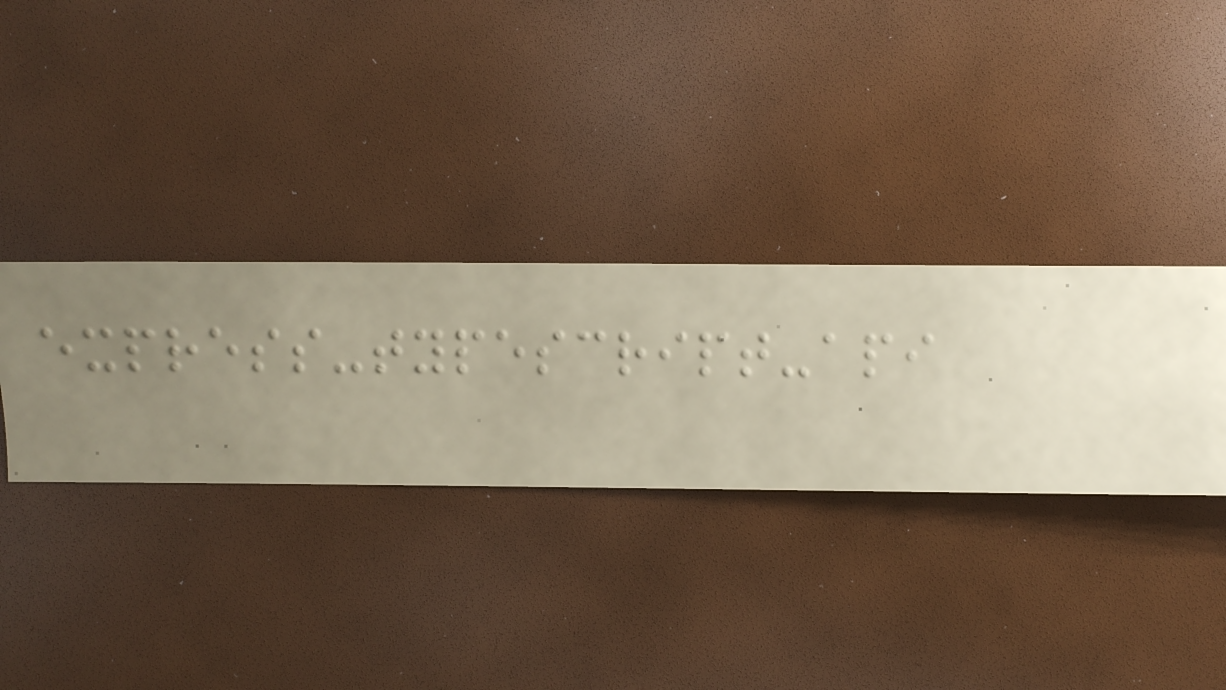express-typescript-api
